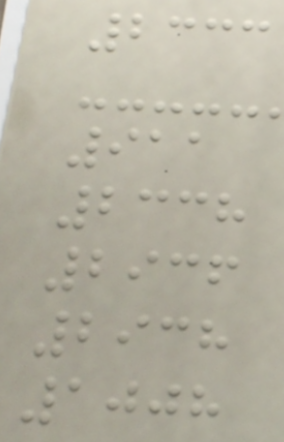2333
911
2338
2936
2938
1008
